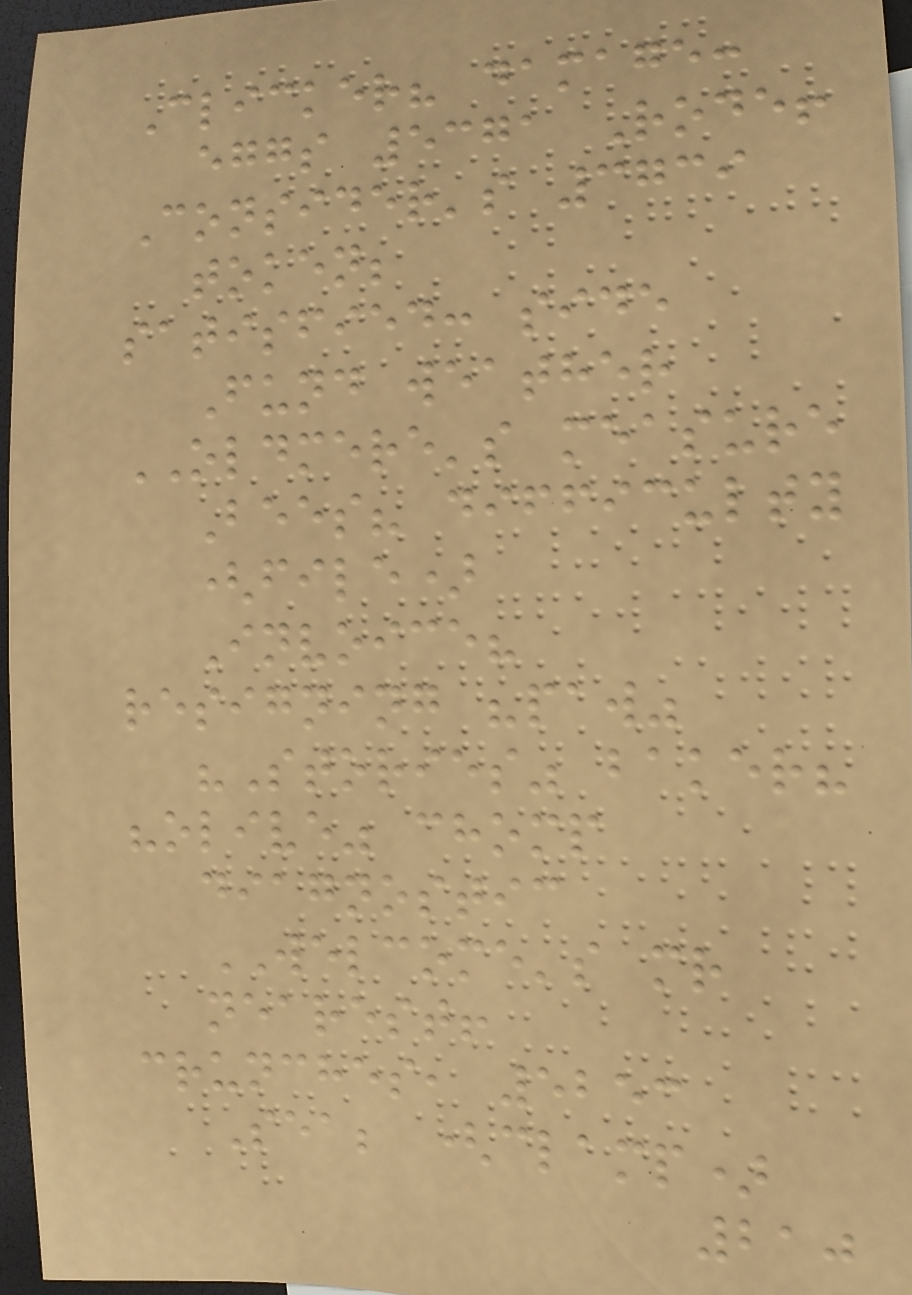Clicker? damage:
eggs 5371 Rode!
Consider's 3739
token;
satisfied: side
Fund weather
OLDMERE's measure
Bees? difficulty
(file)
Invoice?
resigning "paw"
"Stories" baker?
"olive" chomp
diagnostic
WELCOME's mr
nearest!
crunches, 5253
Sea; (clamp)
210
